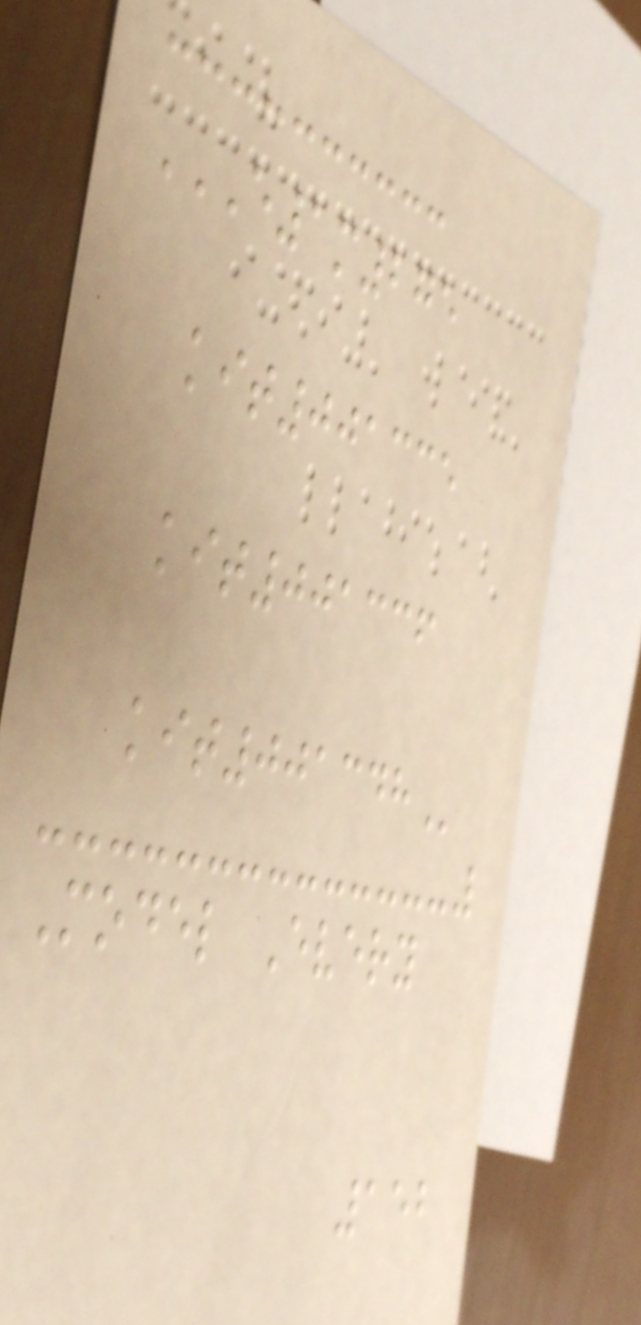E1M275
KIT001335
KIT001336
KIT001348
Model Every
152
